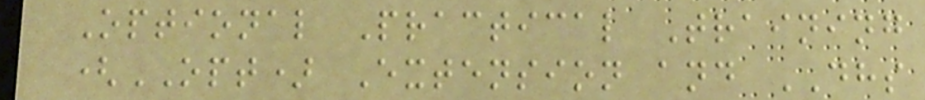Optional Practical Training
(OPT) Extension and DHS
